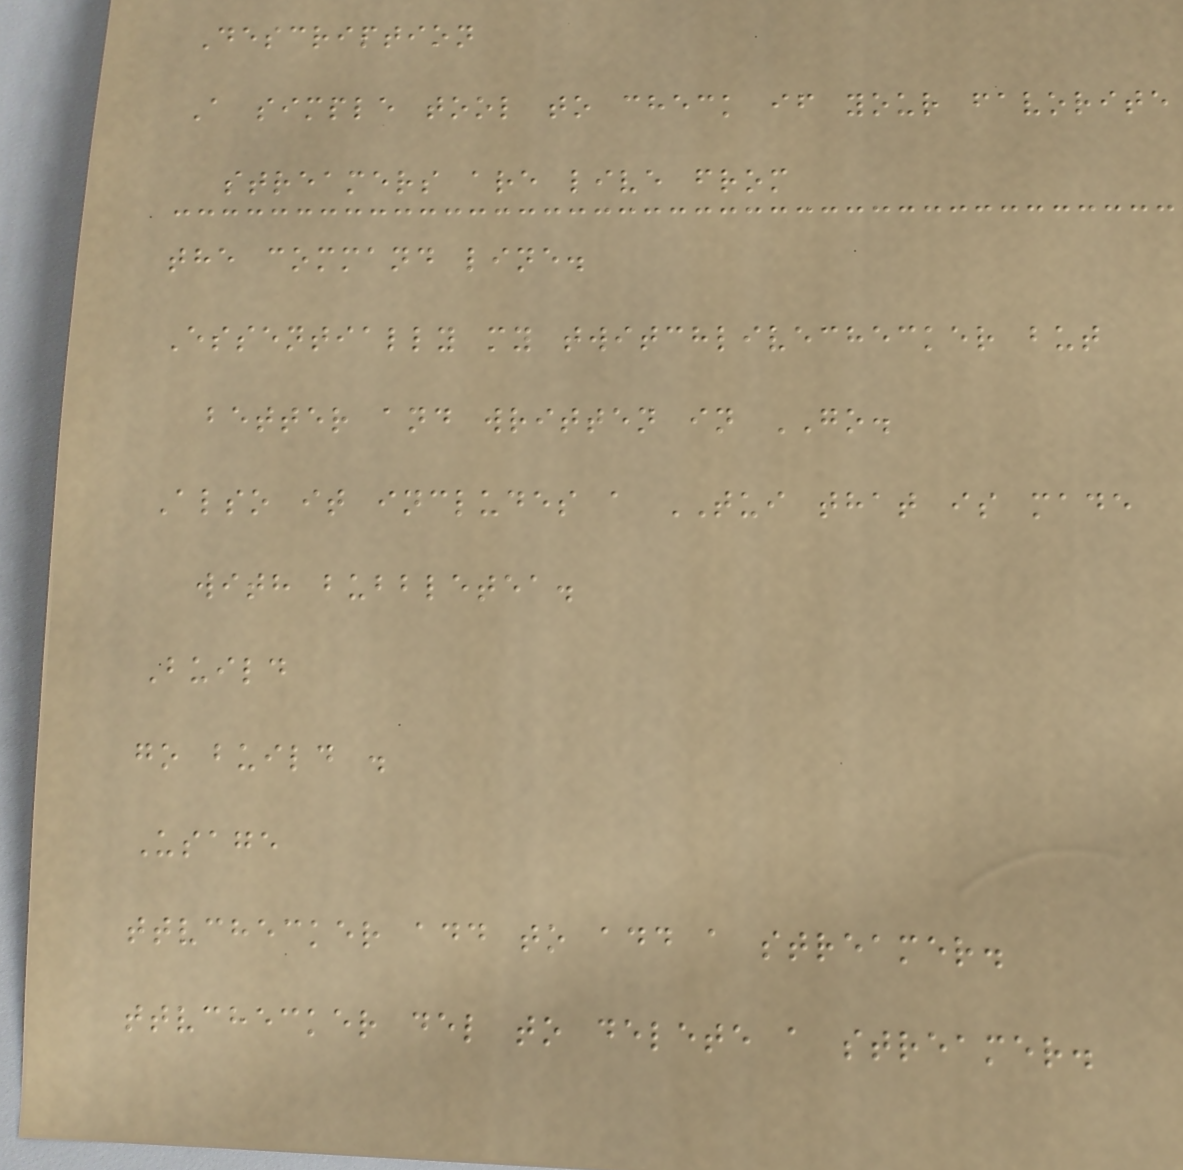Description
A simple tool to check if your favorite
streamers are live from
the command line.
Essentially my twitchlivechecker but
better and written in GO.
Also it includes a TUI that is made
with bubbletea.
Build
go build .
Usage
ttvchecker add to add a streamer.
ttvchecker del to delete a streamer.
